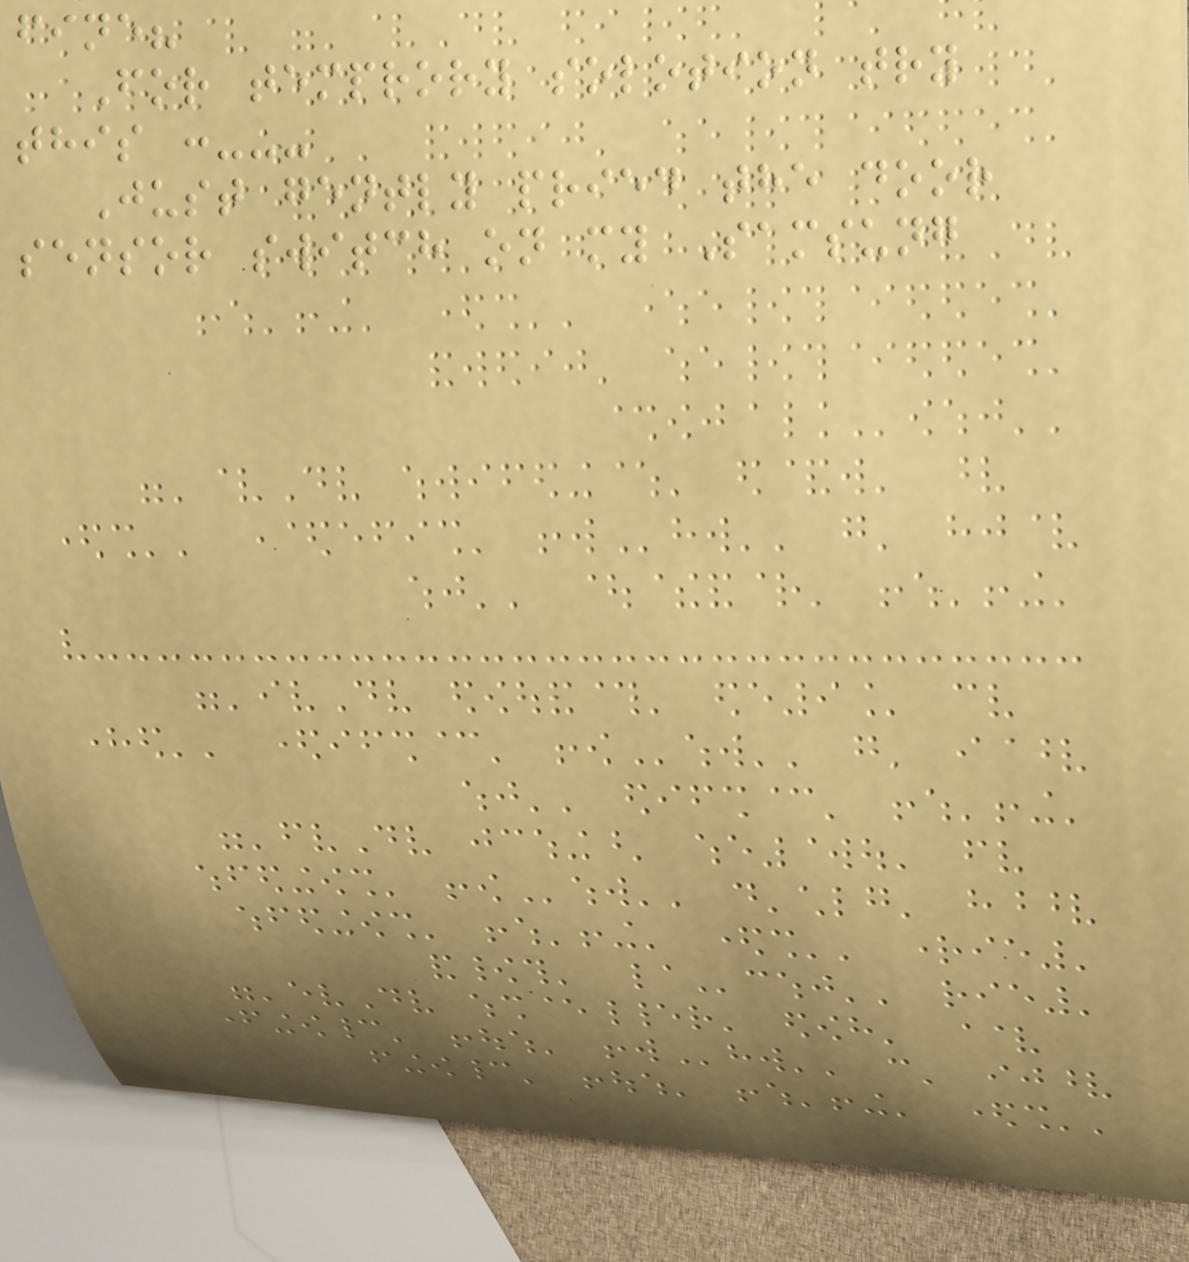fine?
For temprory solotion try
this :---
Just gently pried the door
sensor switch on my Samsung
